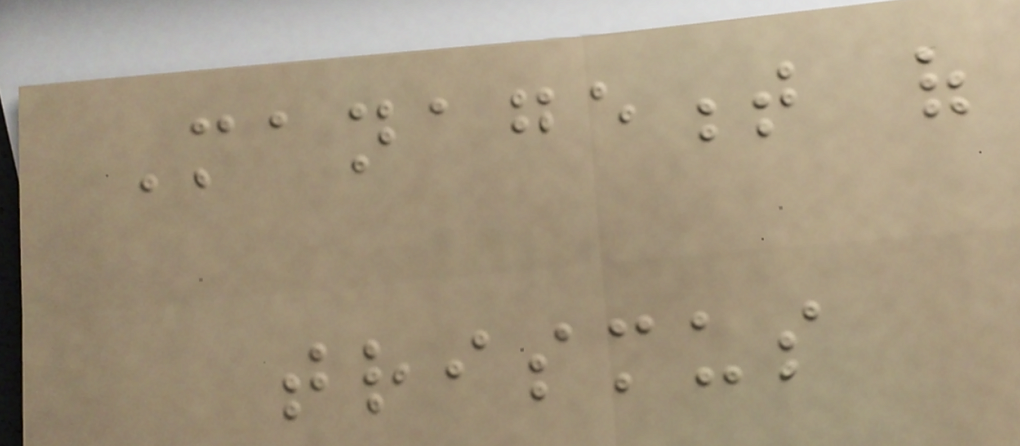Management of
trismus
